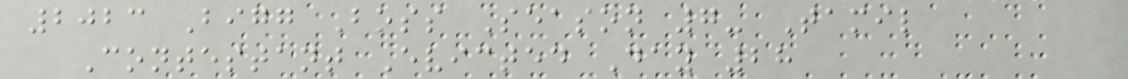2023 Bigg Boss Season 7- Tamil
Contestant Evicted Day 28
